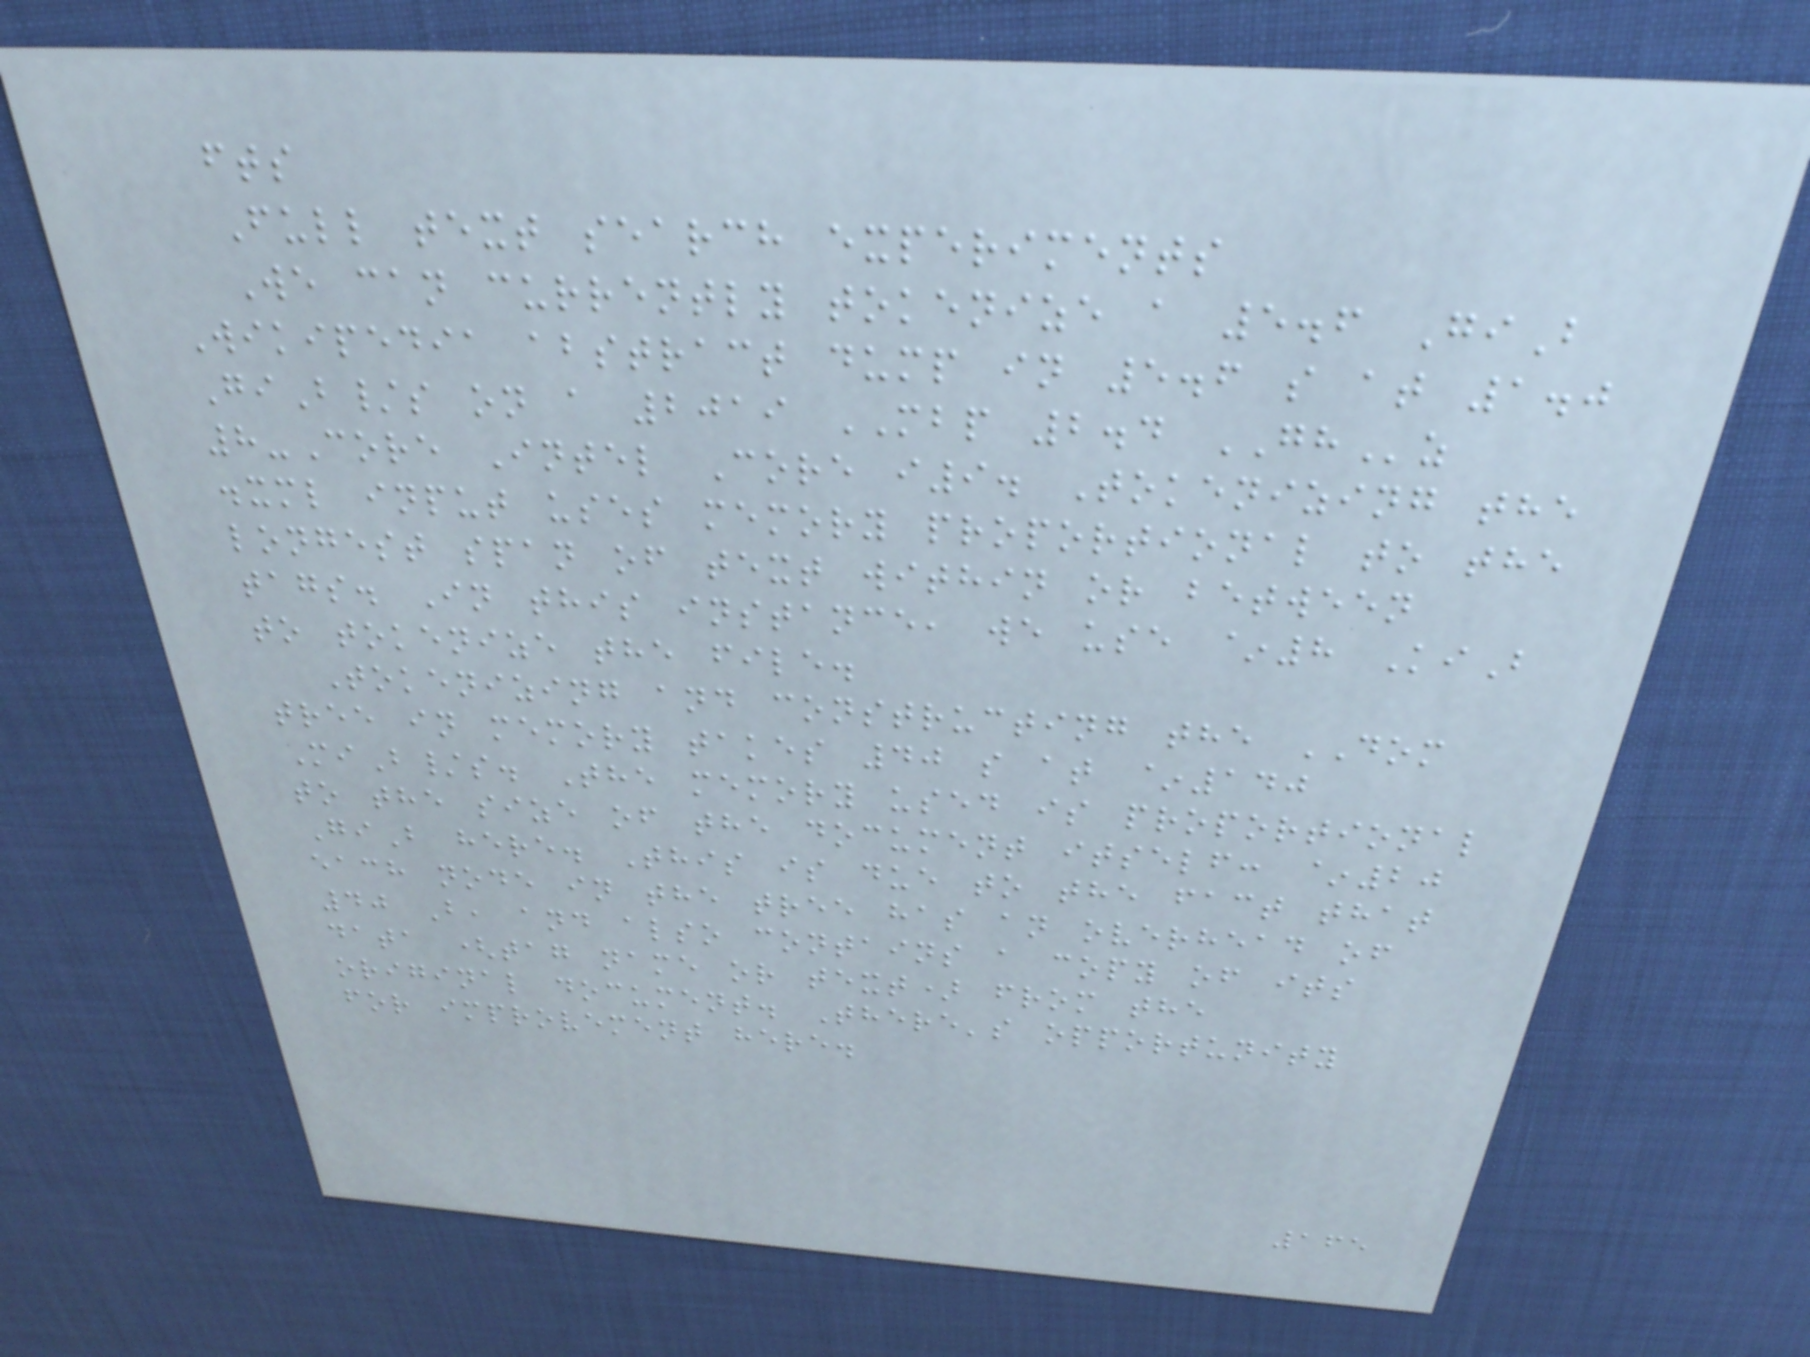fts
Full text search experiments
We can currently tokenize a 5.6 GiB
Wikipedia abstract dump in 5.6 s at 1.0
GiB/s on a 2019 MBP 2.4 GHz
8-Core Intel Core i9. Tokenizing the
.xml input uses memory proportional to the
longest span of text within or between
tags. In this instance, we use ~8 KiB
to tokenize the file.
Tokenizing and constructing the DOM
tree in memory takes 40 s at ~140
MiB/s. The memory used is proportional
to the size of the document itself: ~20
GiB here. This is due to the fact that
each node in the tree has an overhead of
40 B, and also contains a copy of its
data (tag name or text) from the
original document. There's opportunity
for improvement here.
165
